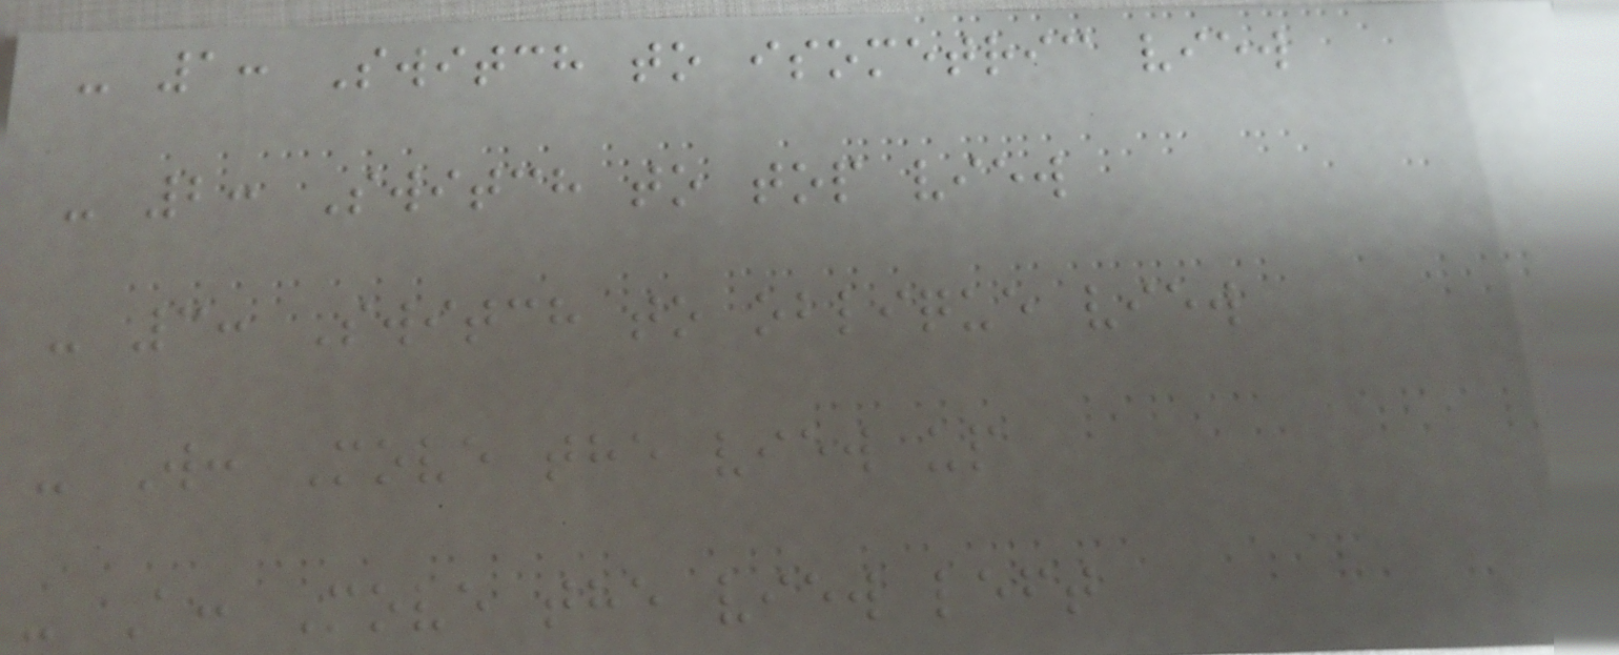- 1: Switch to isometric view
- 2: Switch to top view
- 3: Switch to oblique view
- W: Move the view up
- A: Move the view left
